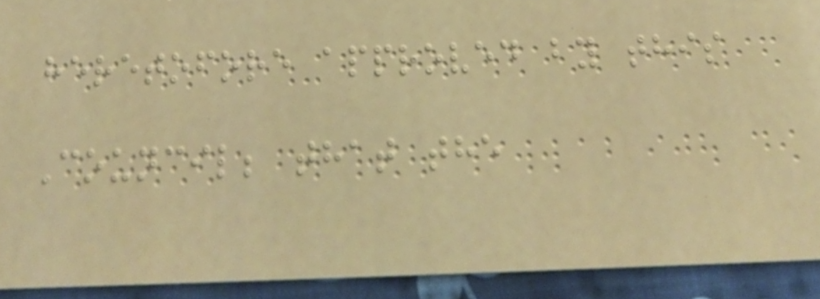heretofore approved by this
Council; that the
